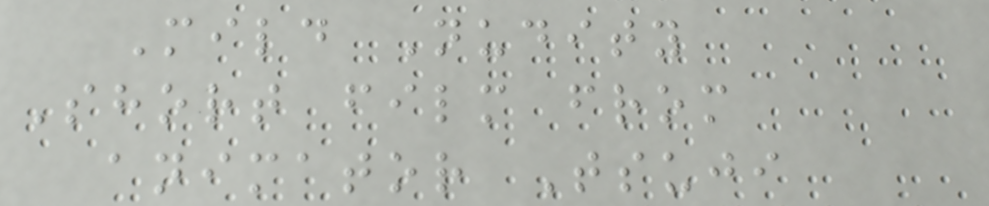Mild Nudity
Short film from
animator Tsuji
